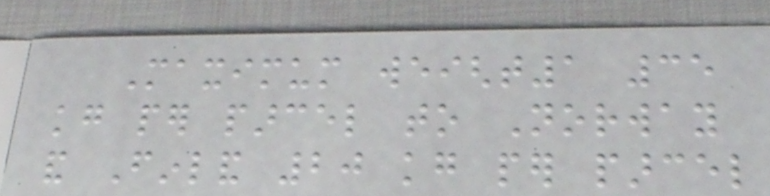Maximum weight1 35
kg per parcel to Norway
and Finland 20 kg per parcel
